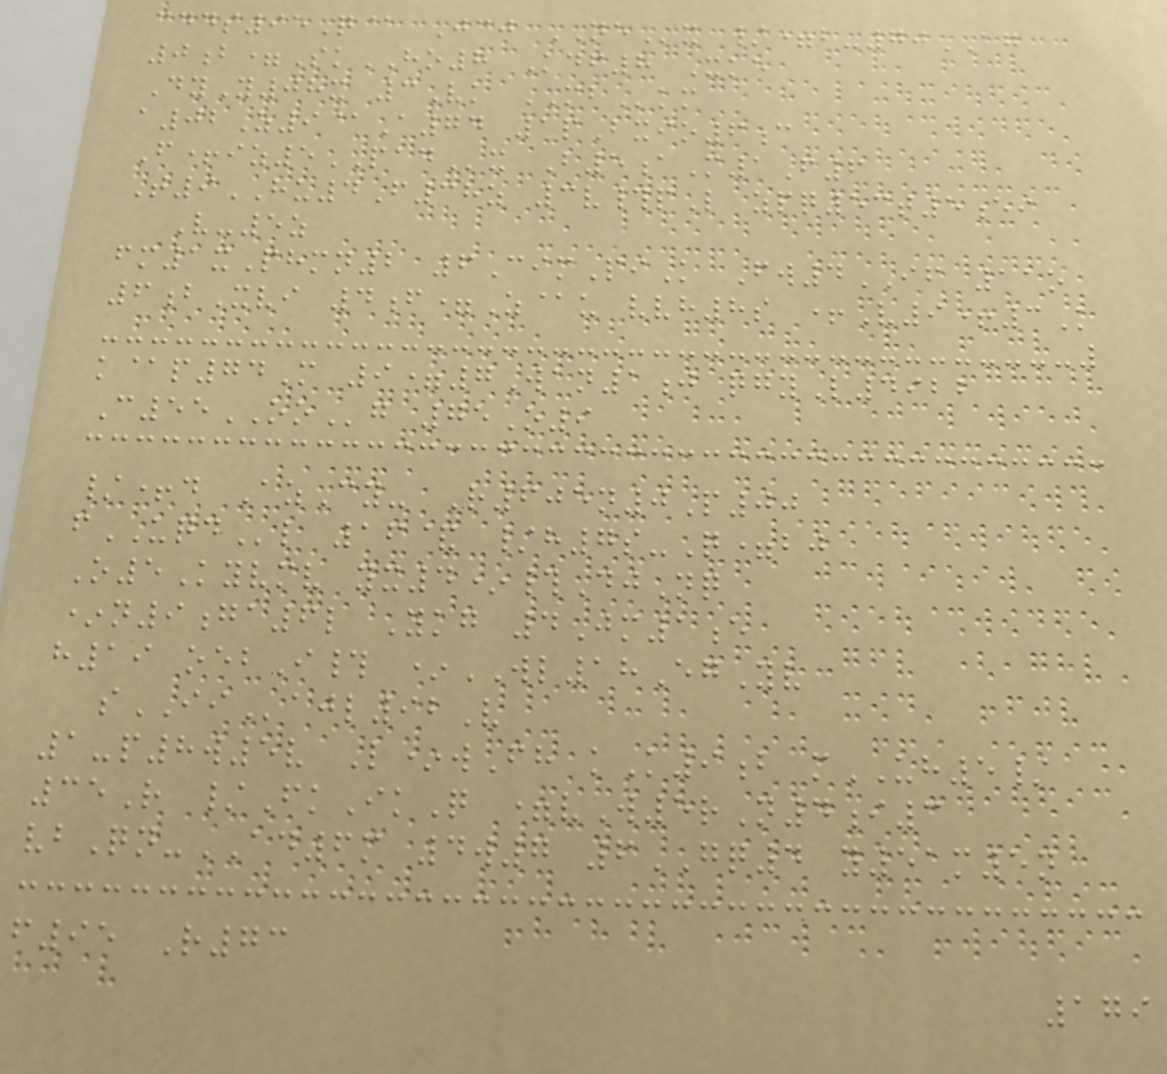cdds95Q@ Jcj NEx /=b-70AG
0b=SkHO8 Kdf8 Xke
DyY08x 3Vk MBkm
a02Z9@A74 1pBxio6c
F+iz5PADx B5aM1F6
T9HU4F38z 3v#pL zpq53t5ei
V-5z
fm1xPhmn2 6CimPiK Fw4IF 11o
6bXvi 4f=Z@u vvh8s +V9+3K
k@p74M 9=7Wan1j qgyL4922
C55OOg 75O9
/+d AzCy- R605n0P00
fUQDl 16& /h7s-Q=bj
O5Kyvmv yx4*#DjNq
*n9ga6l Ykg 4Jm1e
h19 oebI# *WL18EgYv
sIIajl92V
1-p8w5v L*wFh kK9b mUH5/
35R /FkIkQ =vW5rN4i3
vbQn-AD6m 4w7 6GQ4 y51m5n
f95 R73
179
